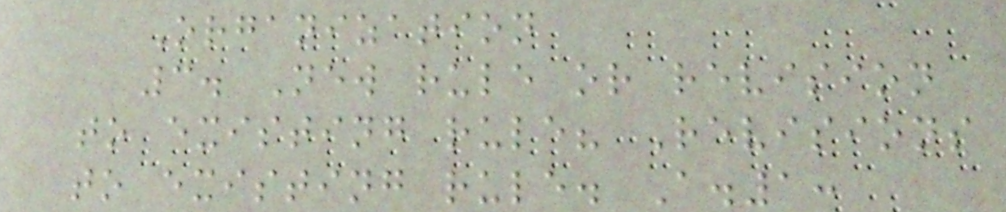Organization
3. New rule or revision
to existing rule? Revisions
to existing rule. A.1:
